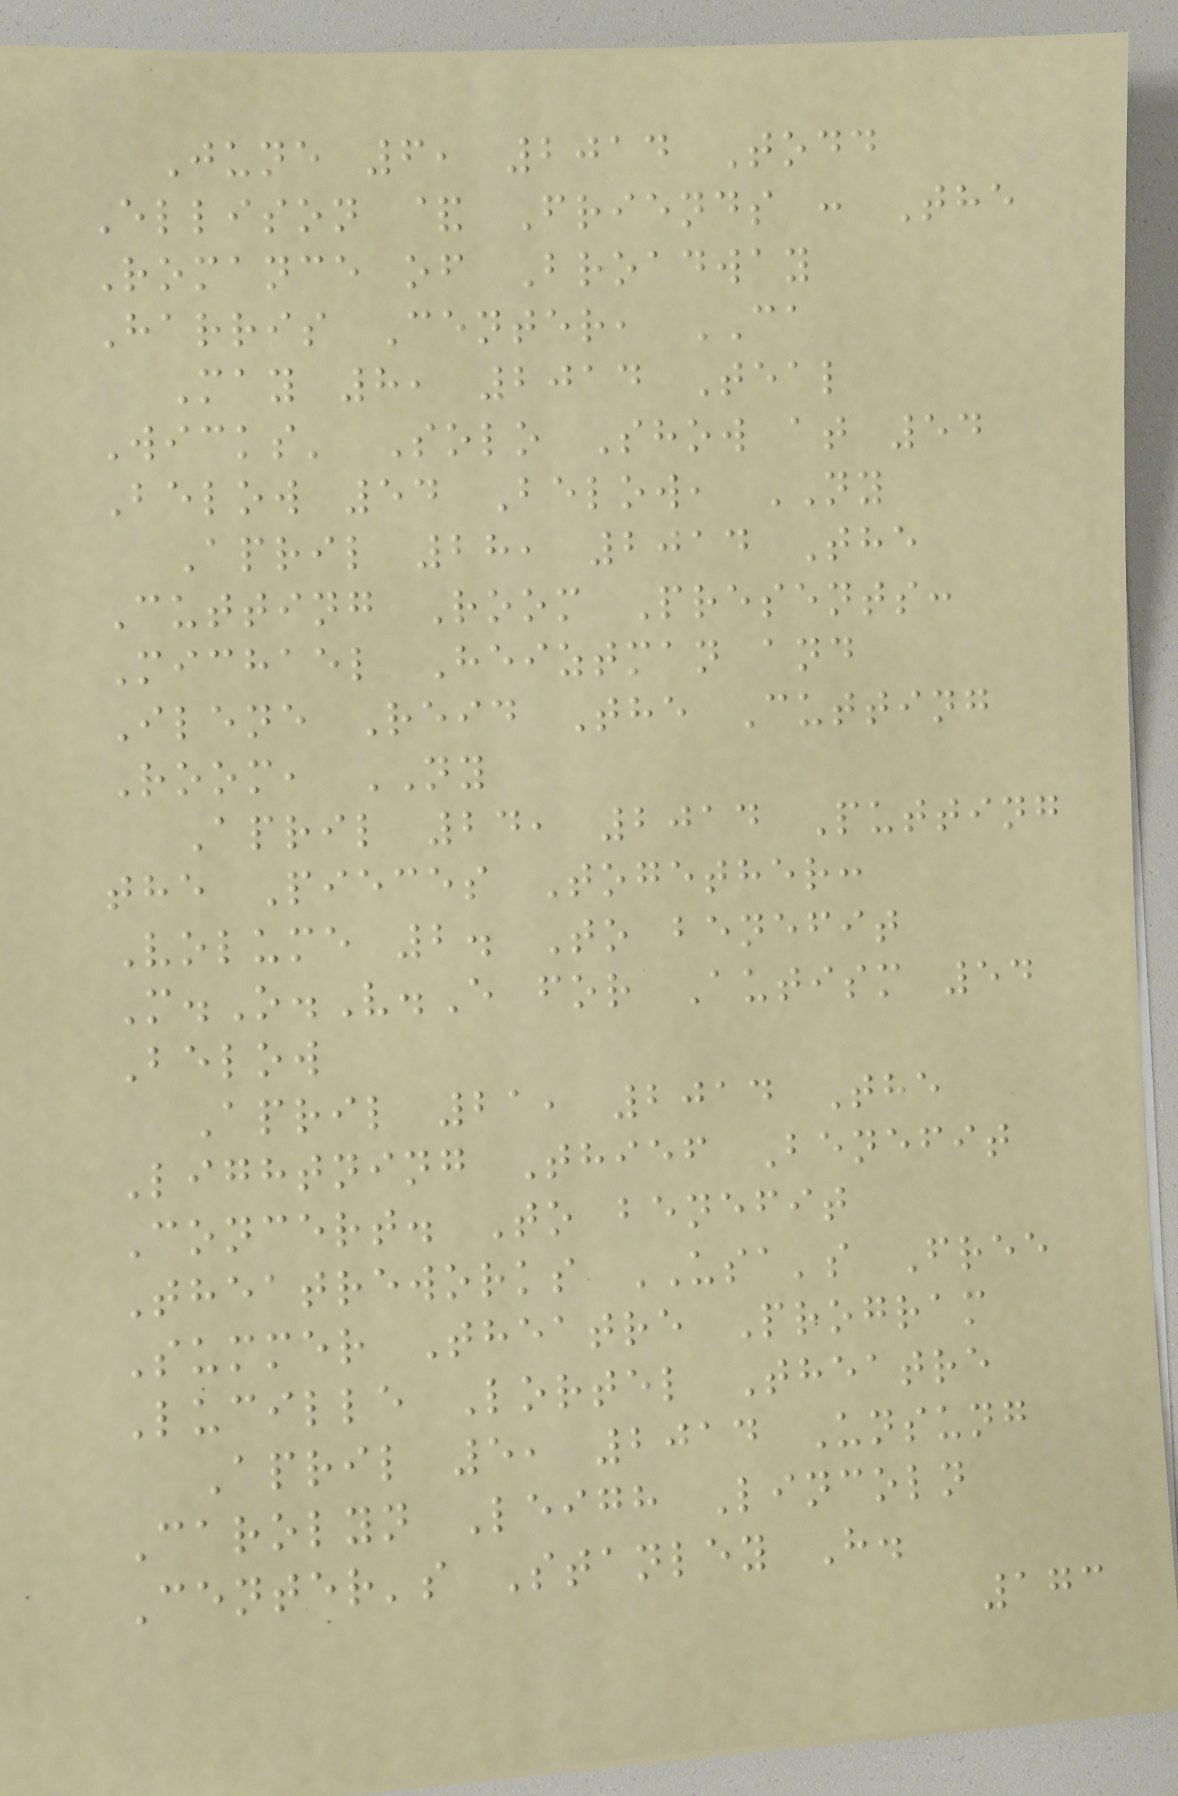June 6, 2014 Todd
Ellison & Friends : The
Romance of Broadway
Harris Center, CA
May 8, 2014 Teal
Wicks' Solo Show at 54
Below 54 Below, NY
April 28, 2014 The
Cutting Room Presents:
Michael Heiztman and
Ilene Reid The Cutting
Room, NY
April 24, 2014 Putting
the Pieces Together:
Volume 2. To benefit
M.O.V.E for Autism 54
Below
April 21, 2014 The
Lightning Thief Benefit
Concert. To benefit
Theatreworks USA's Free
Summer Theatre Program
Lucille Lortel Theatre
April 5, 2014 Unsung
Carolyn Leigh Lincoln
Center's Stanley H.
173
